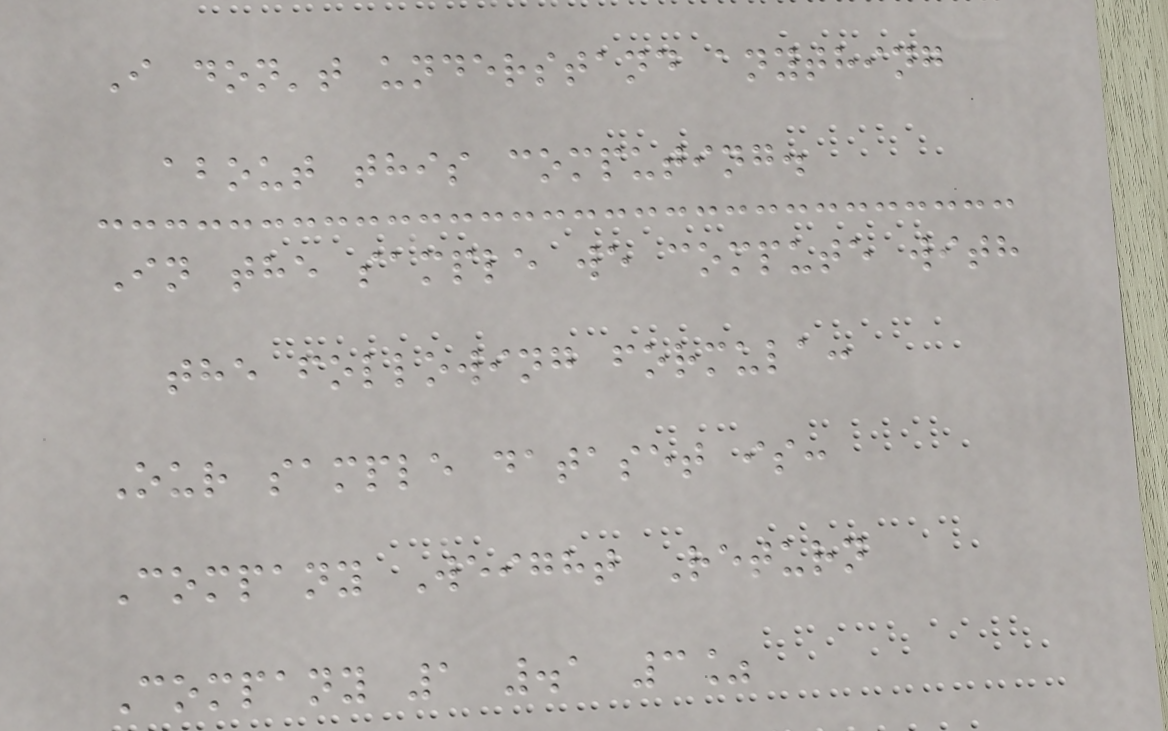I don't understand anything
about this computing.
In the sample we compute with
the following formula:
Our sample dataset is:
Company Weight Return
Company 1 .1 3%
